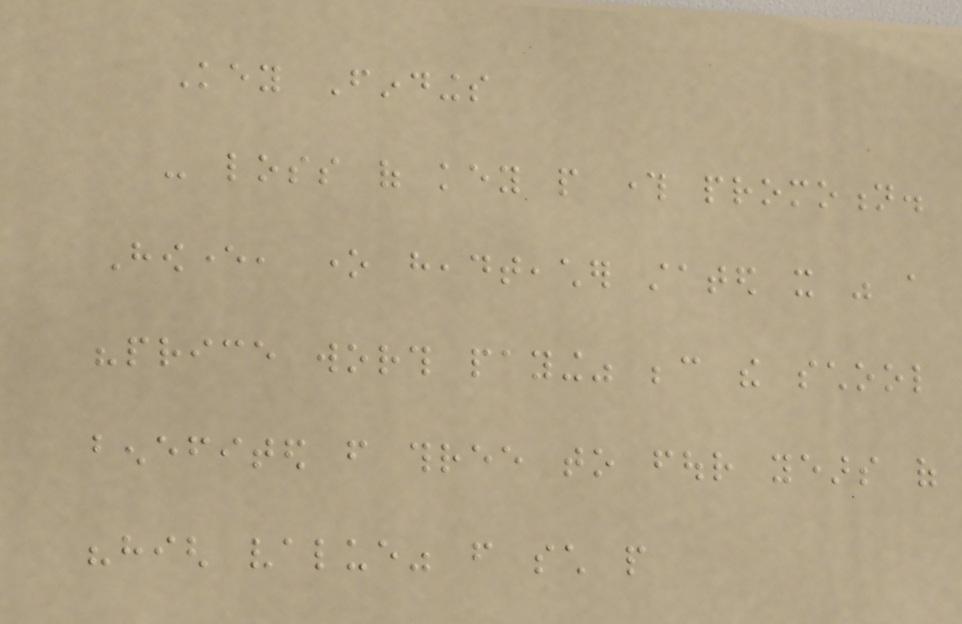Key Findings
- loss of key people through promotion.
However, one headteacher stated it was a
"price worth paying" because the school
benefited from three to four years of
"high value" from such people
